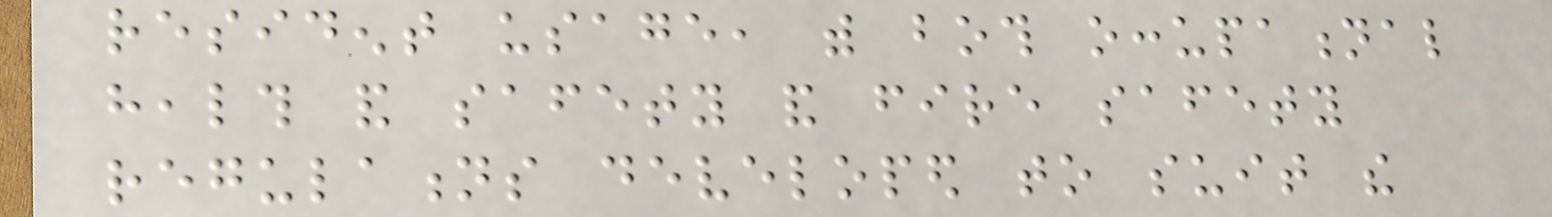resident usage, with both occupational
health and safety and fire safety
regulations developed to suit the
